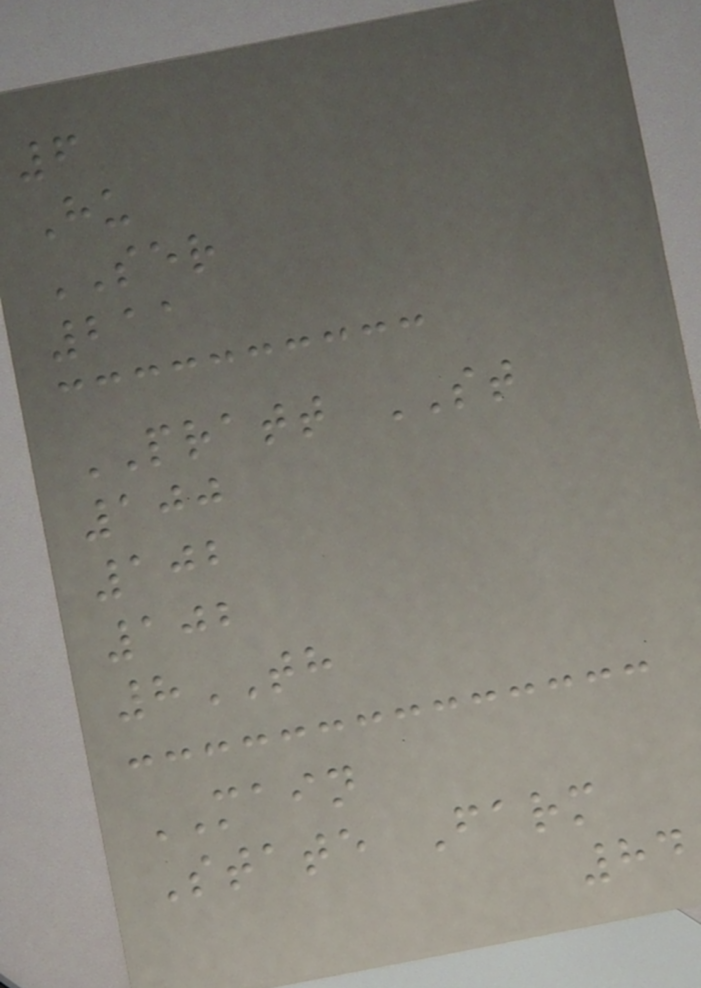6
Hu
SER
211
PRATT ST
100
102
102
8TH
MAIN
State Farm
84
